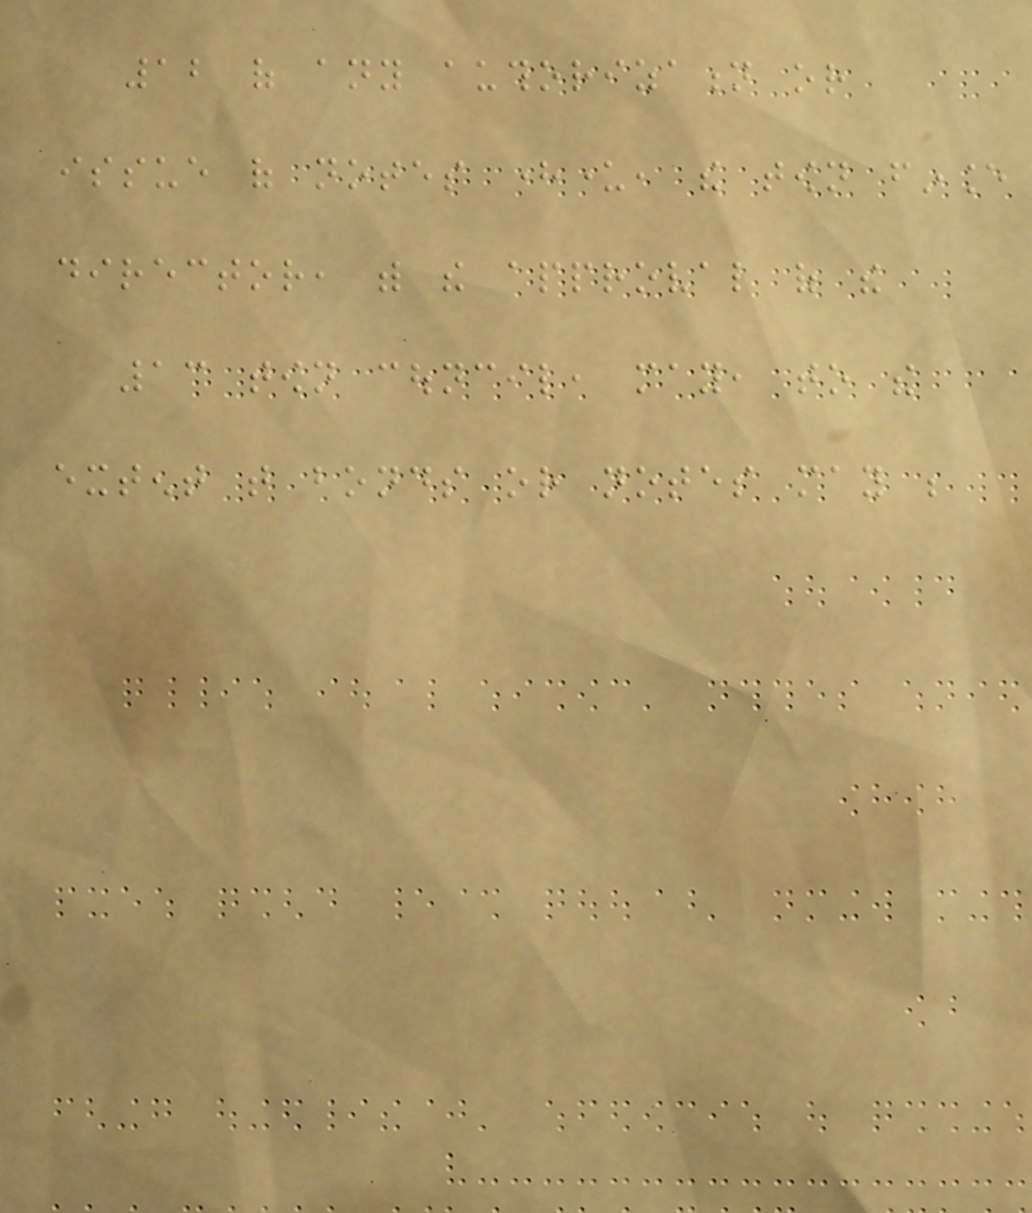12 of any authorization or
issue of notes hereunder, the town finance
director, with the approval of the
13 town council, may, to the
extent that bonds or notes may be
